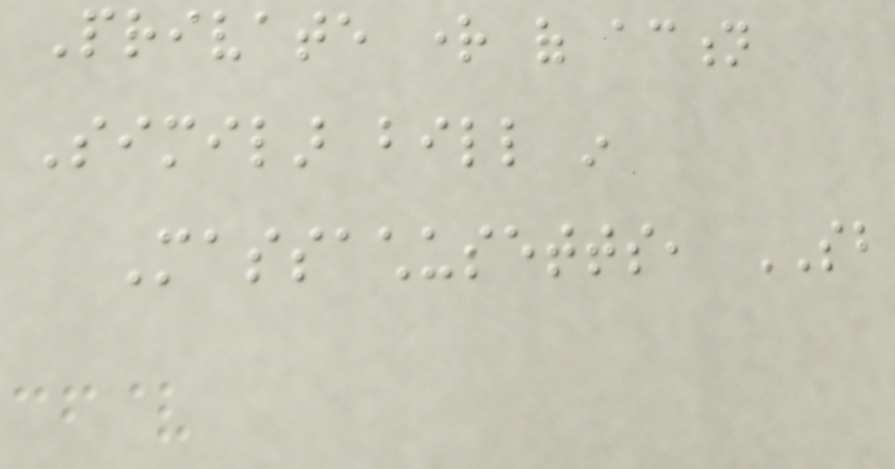Private right of action
Similar bill in
Massachusetts, SB
